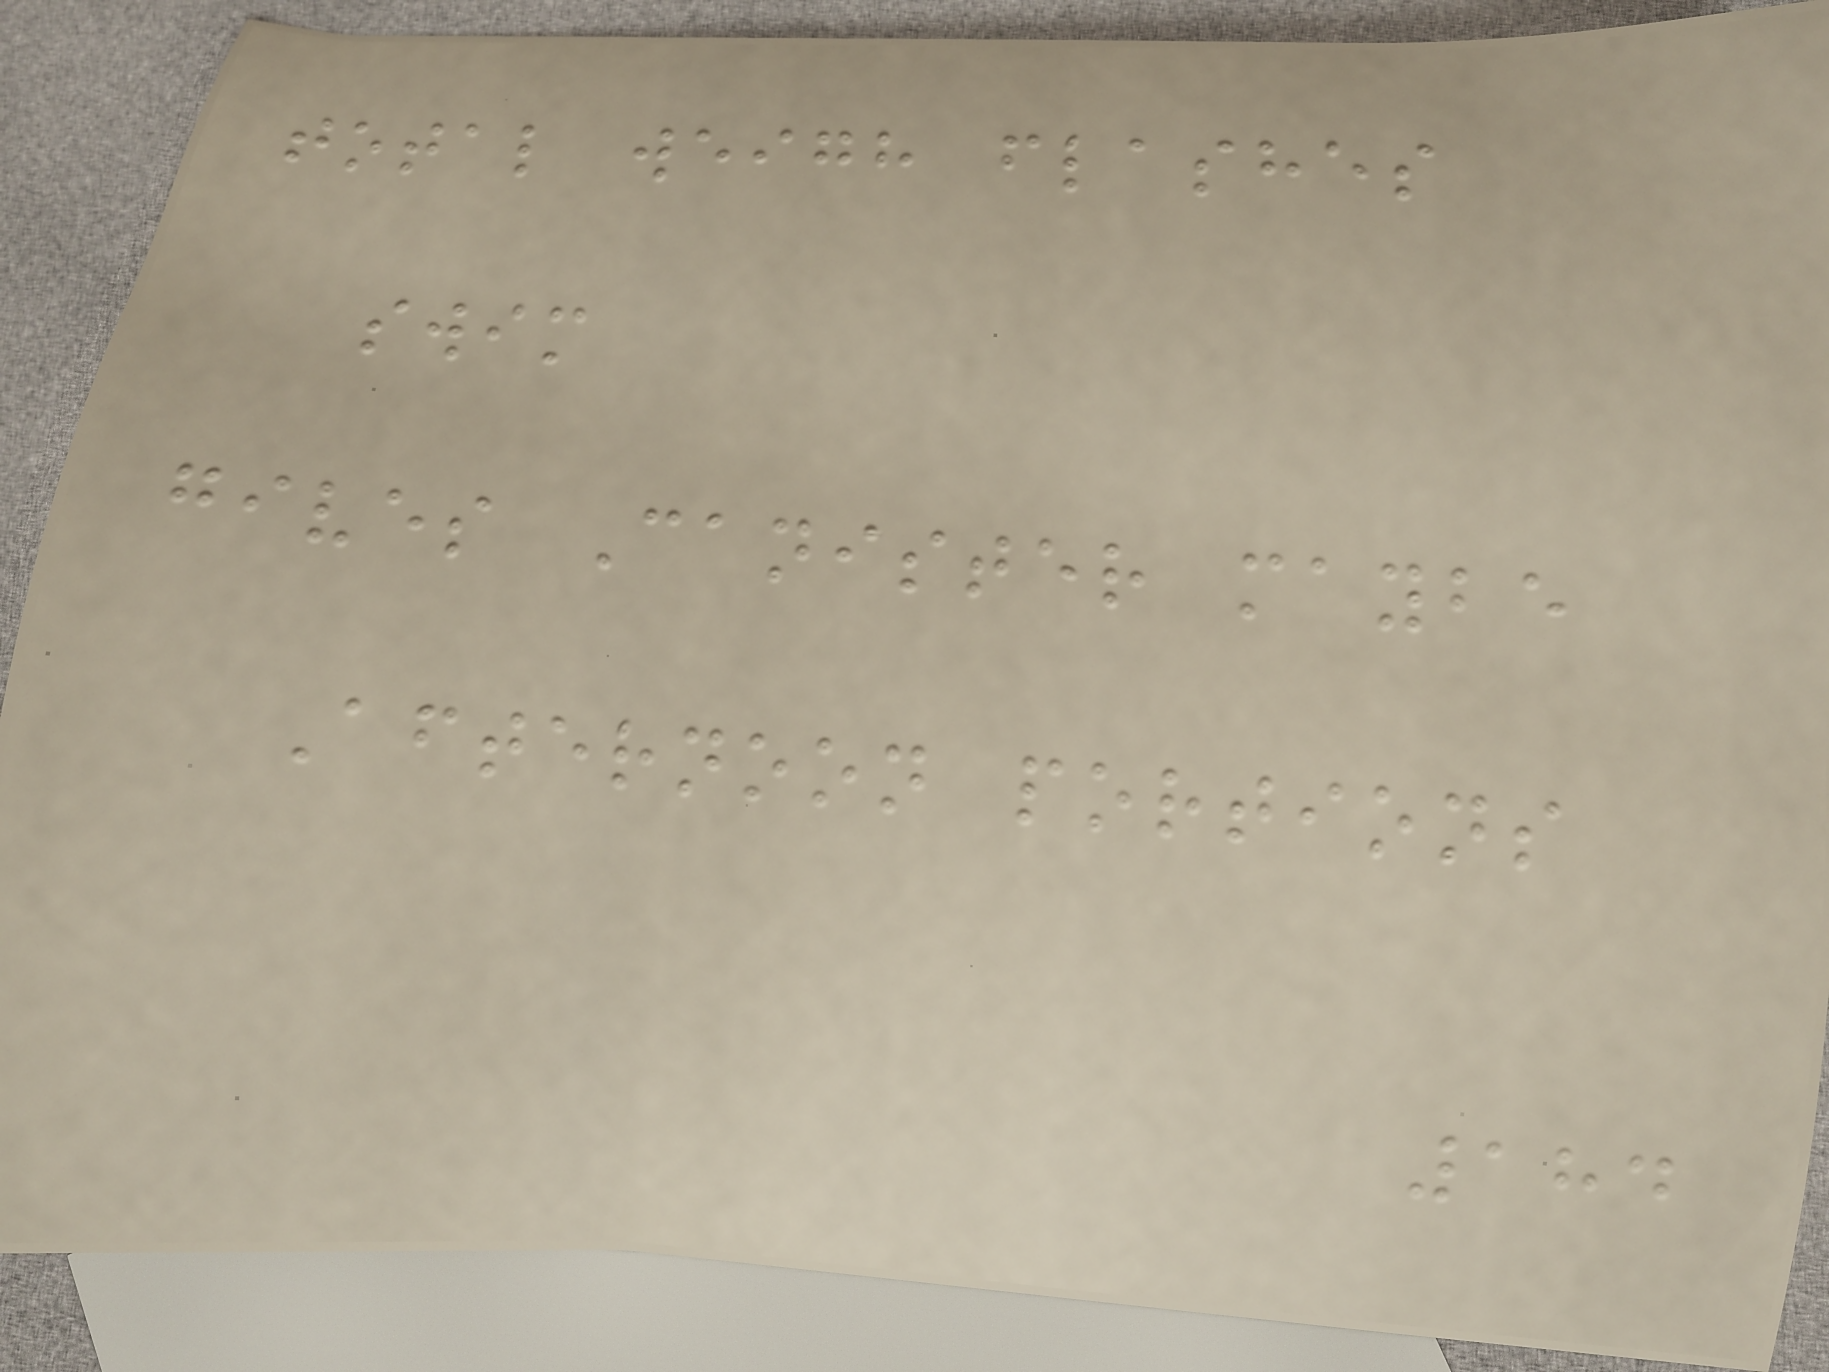total weigh flashes
swim
gives Canister maybe
Afternoon portions
184
